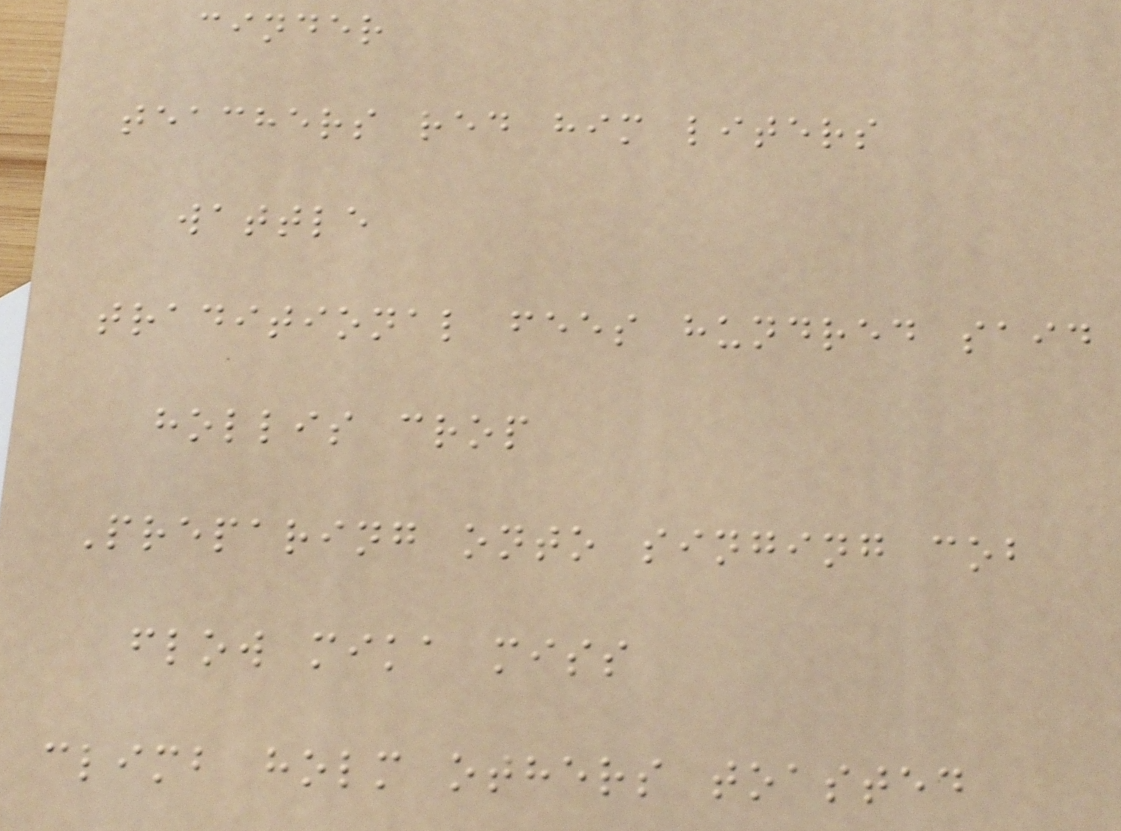cinder
teachers red him liters
wattle
traditional fees hundred said
hollis crop
Preparing onto singing cob
flow mika miss
climb holm others toasted
